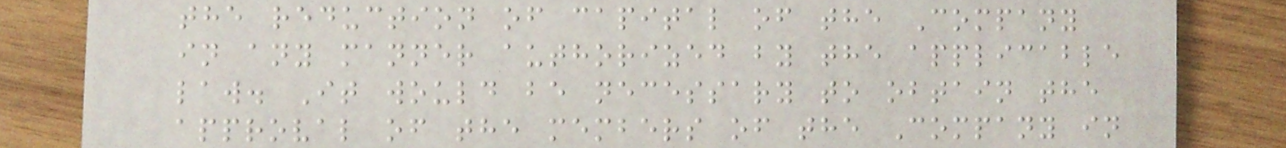the reduction of capital of the Company
in any manner authorized by the applicable
law. It would be necessary to obtain the
approval of the members of the Company in
